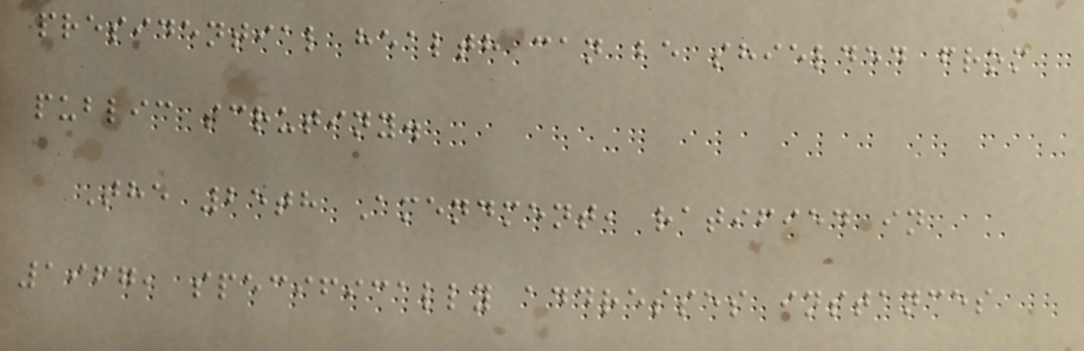presidential health can be shielded from
public scrutiny.
The 25th Amendment, ratified in
1967, specifically addresses instances
